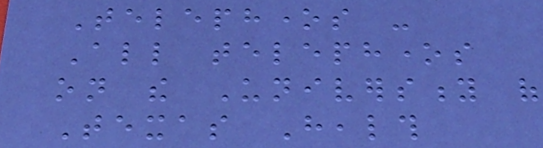Telephones -
All telephones
on the University of
Texas Health
